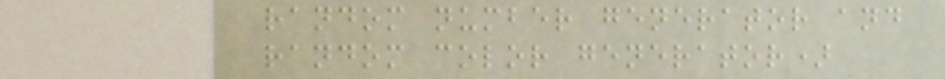random number generator and
random color generator)
